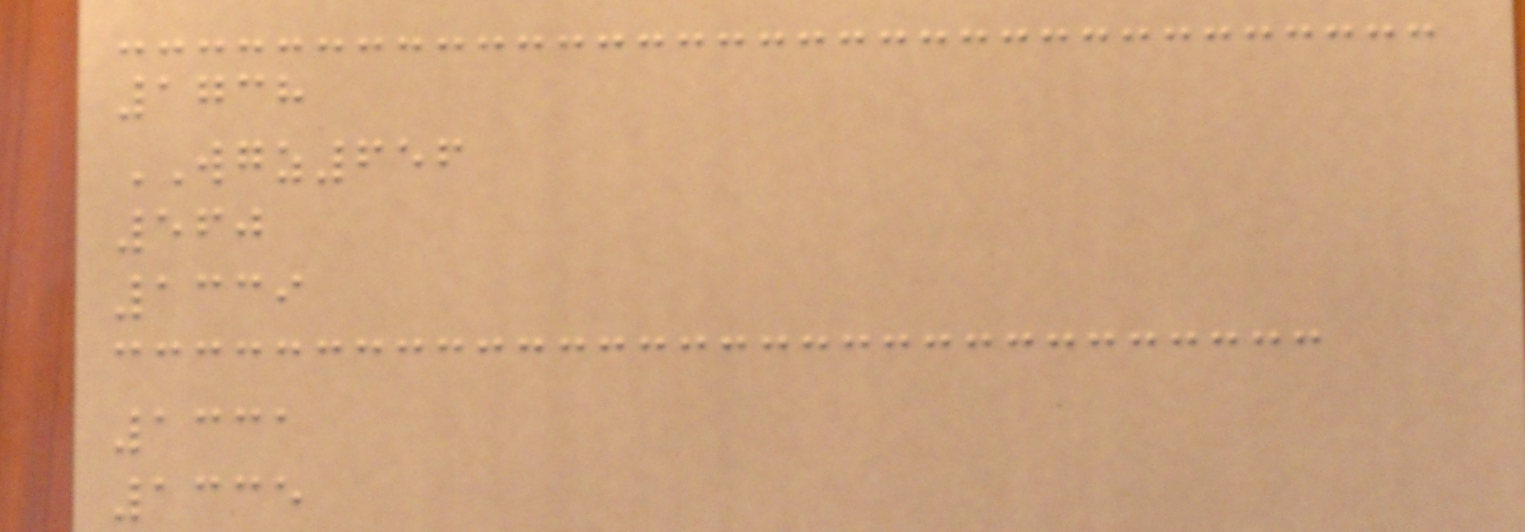1738
WGZ656
560
1339
1331
1335
